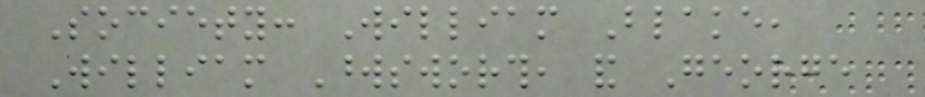Society: William Blake,
William Wordsworth, and George
